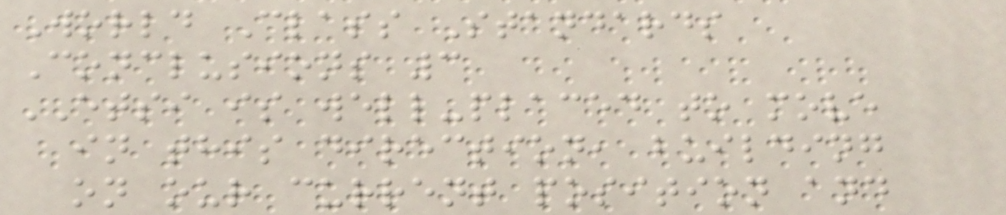World Class Standards
Conclusions 3
ETSI is well-placed to move
in this direction, building
on our current position and
